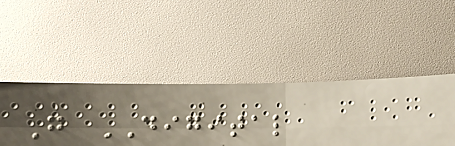Go DIGITAL
